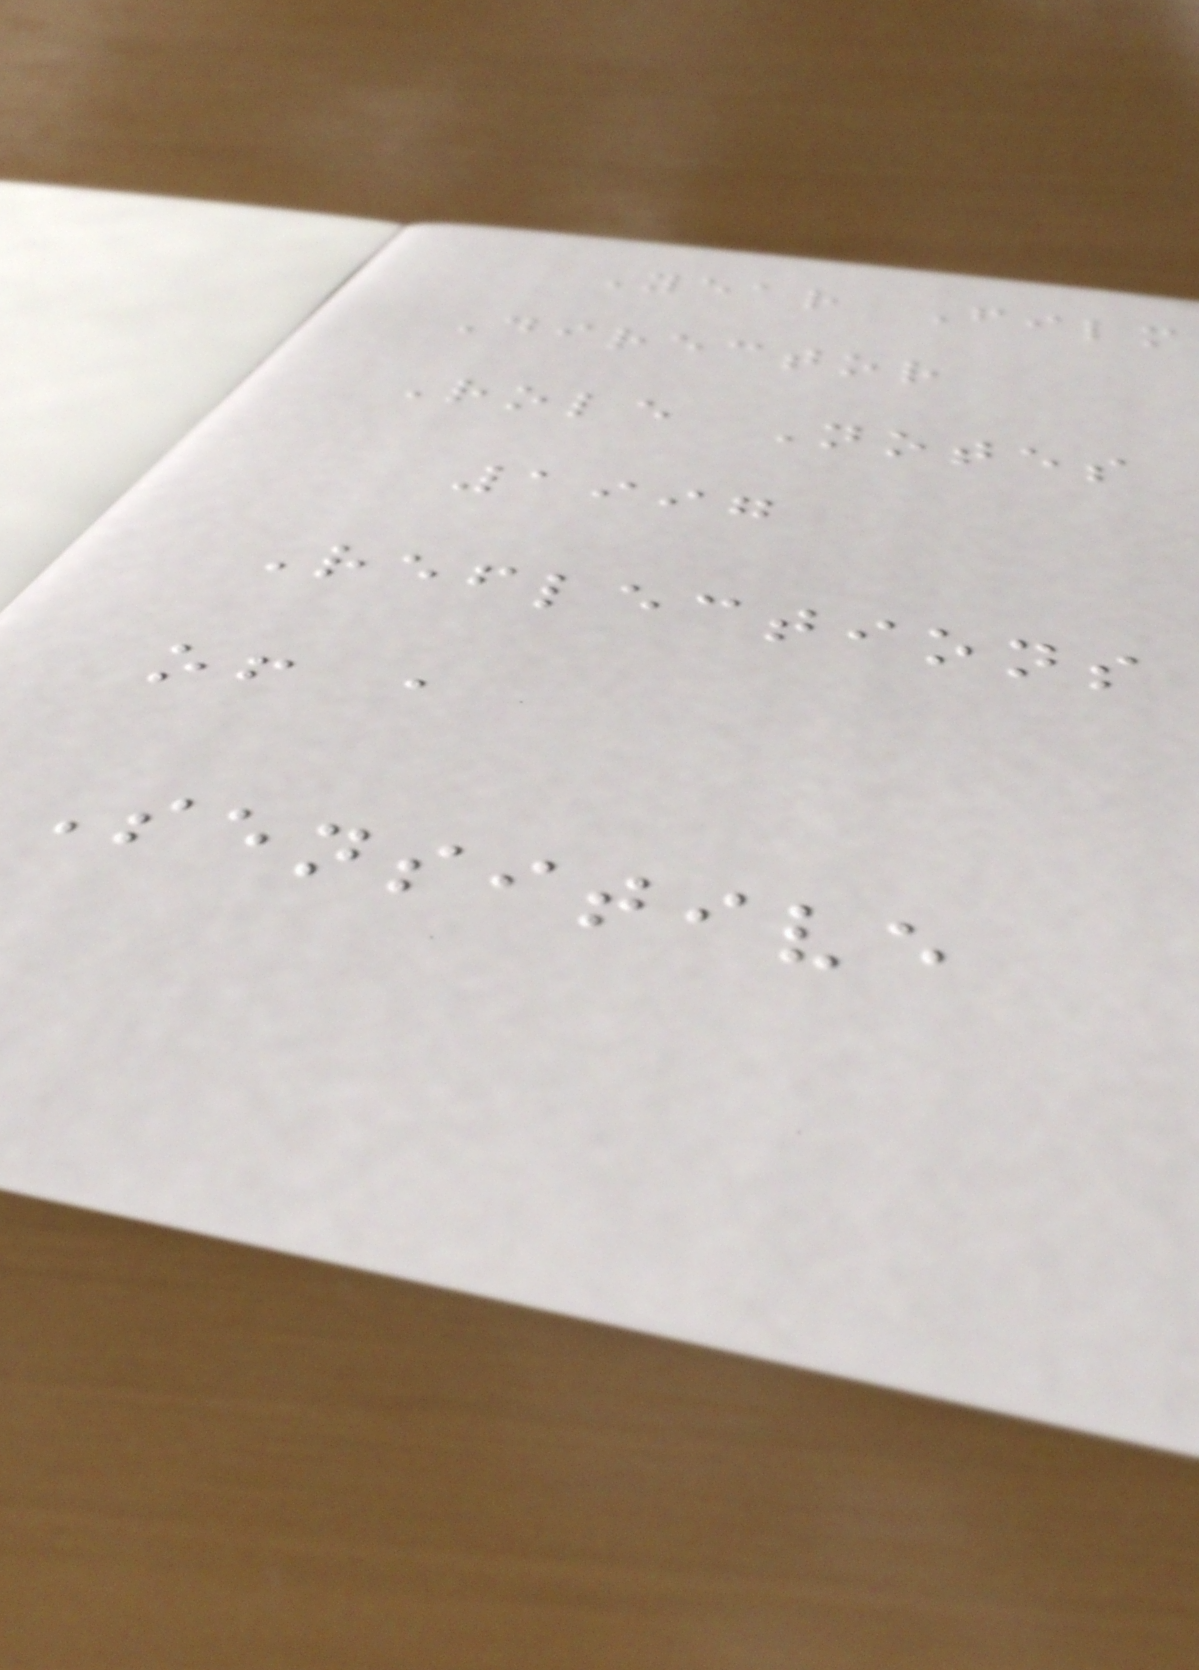Year Film
Director
Role Notes
1997
Reflections
of a
Sensitive
